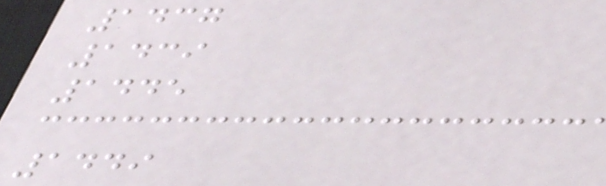1437
1439
1445
1449
